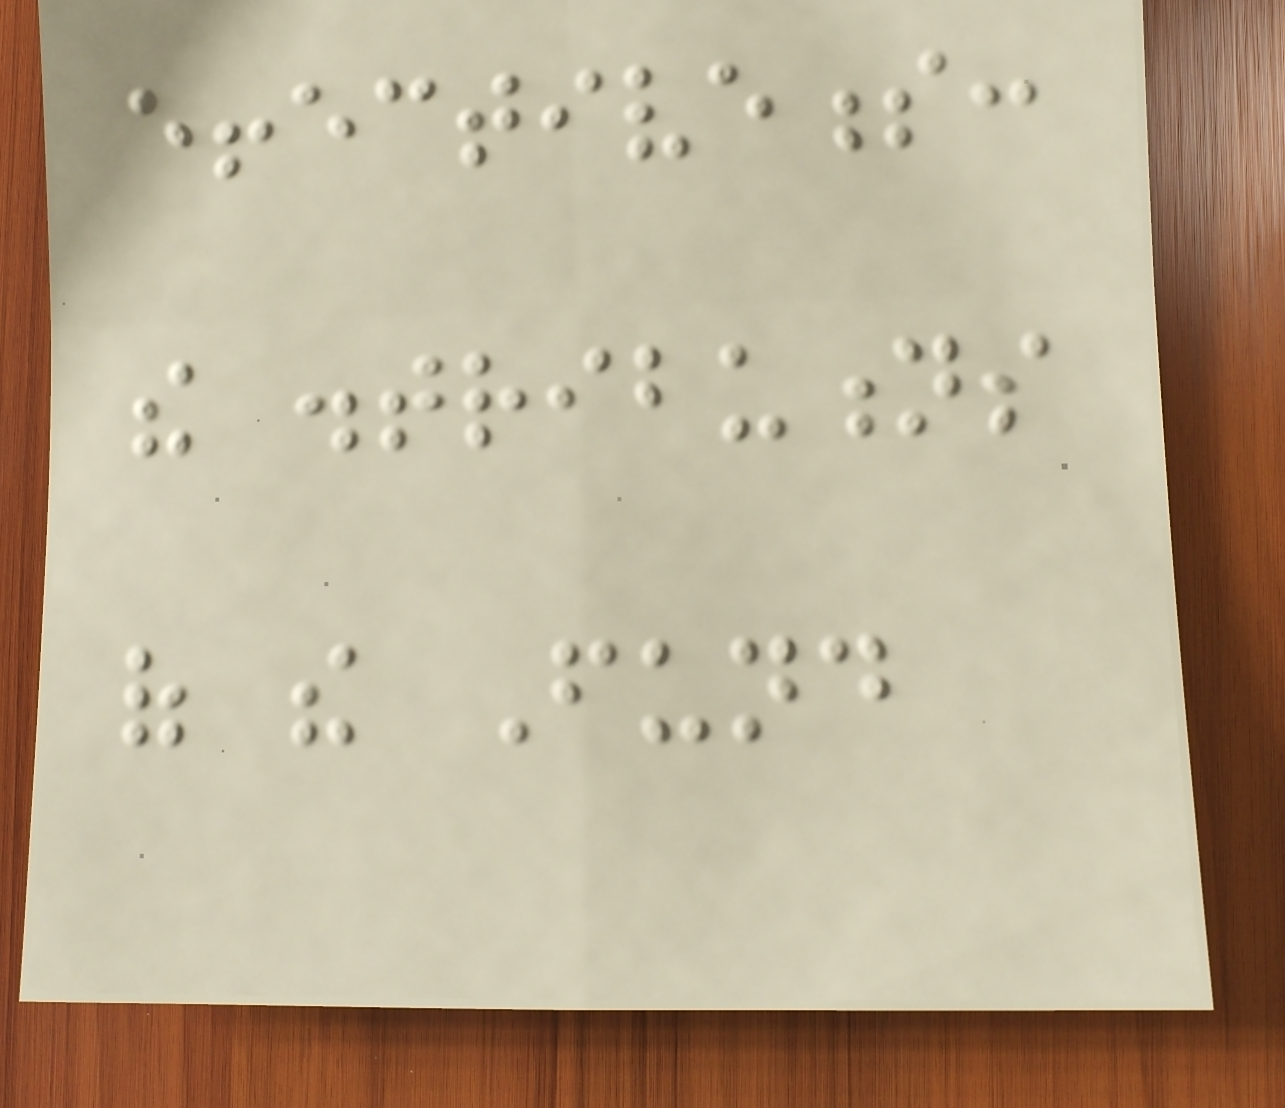effectiveness:
the distributions
of the Fund
